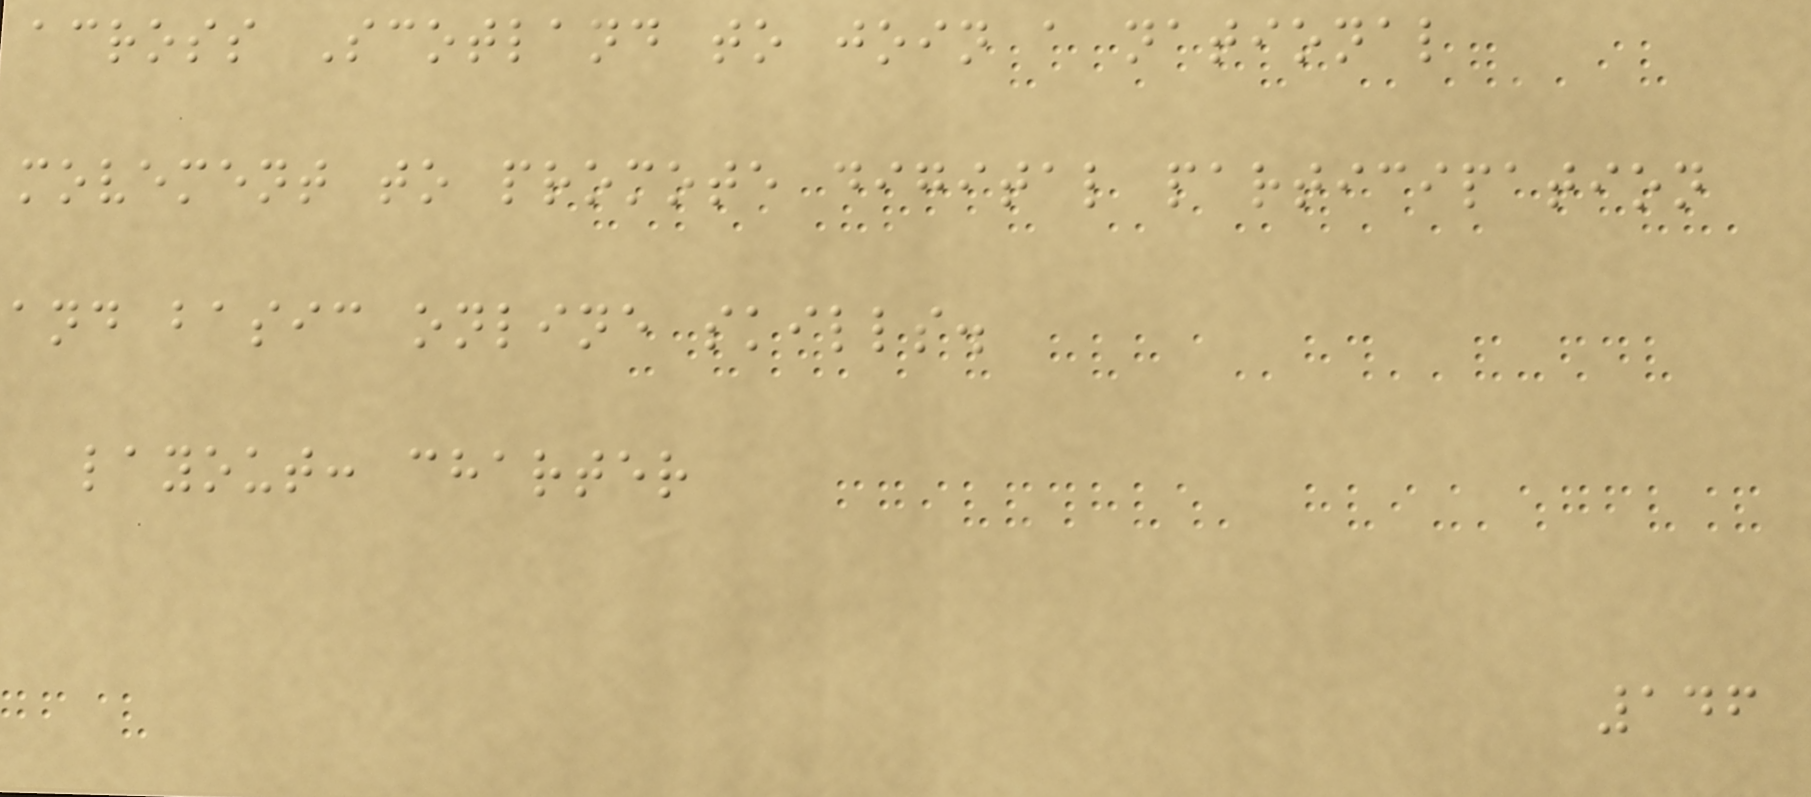across Scotland to join a national
movement to promote digital participation
and basic online skills.
layout: charter
146
